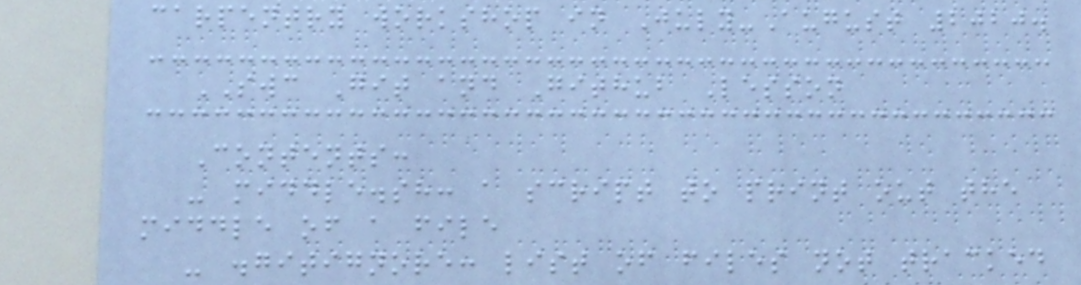carpentry workshop in July-August 2020.
SWC Git and Github Lesson
Contents:
- middle.sh: a script to print out the
middle of a file
- .gitignore: list of files not tracked
